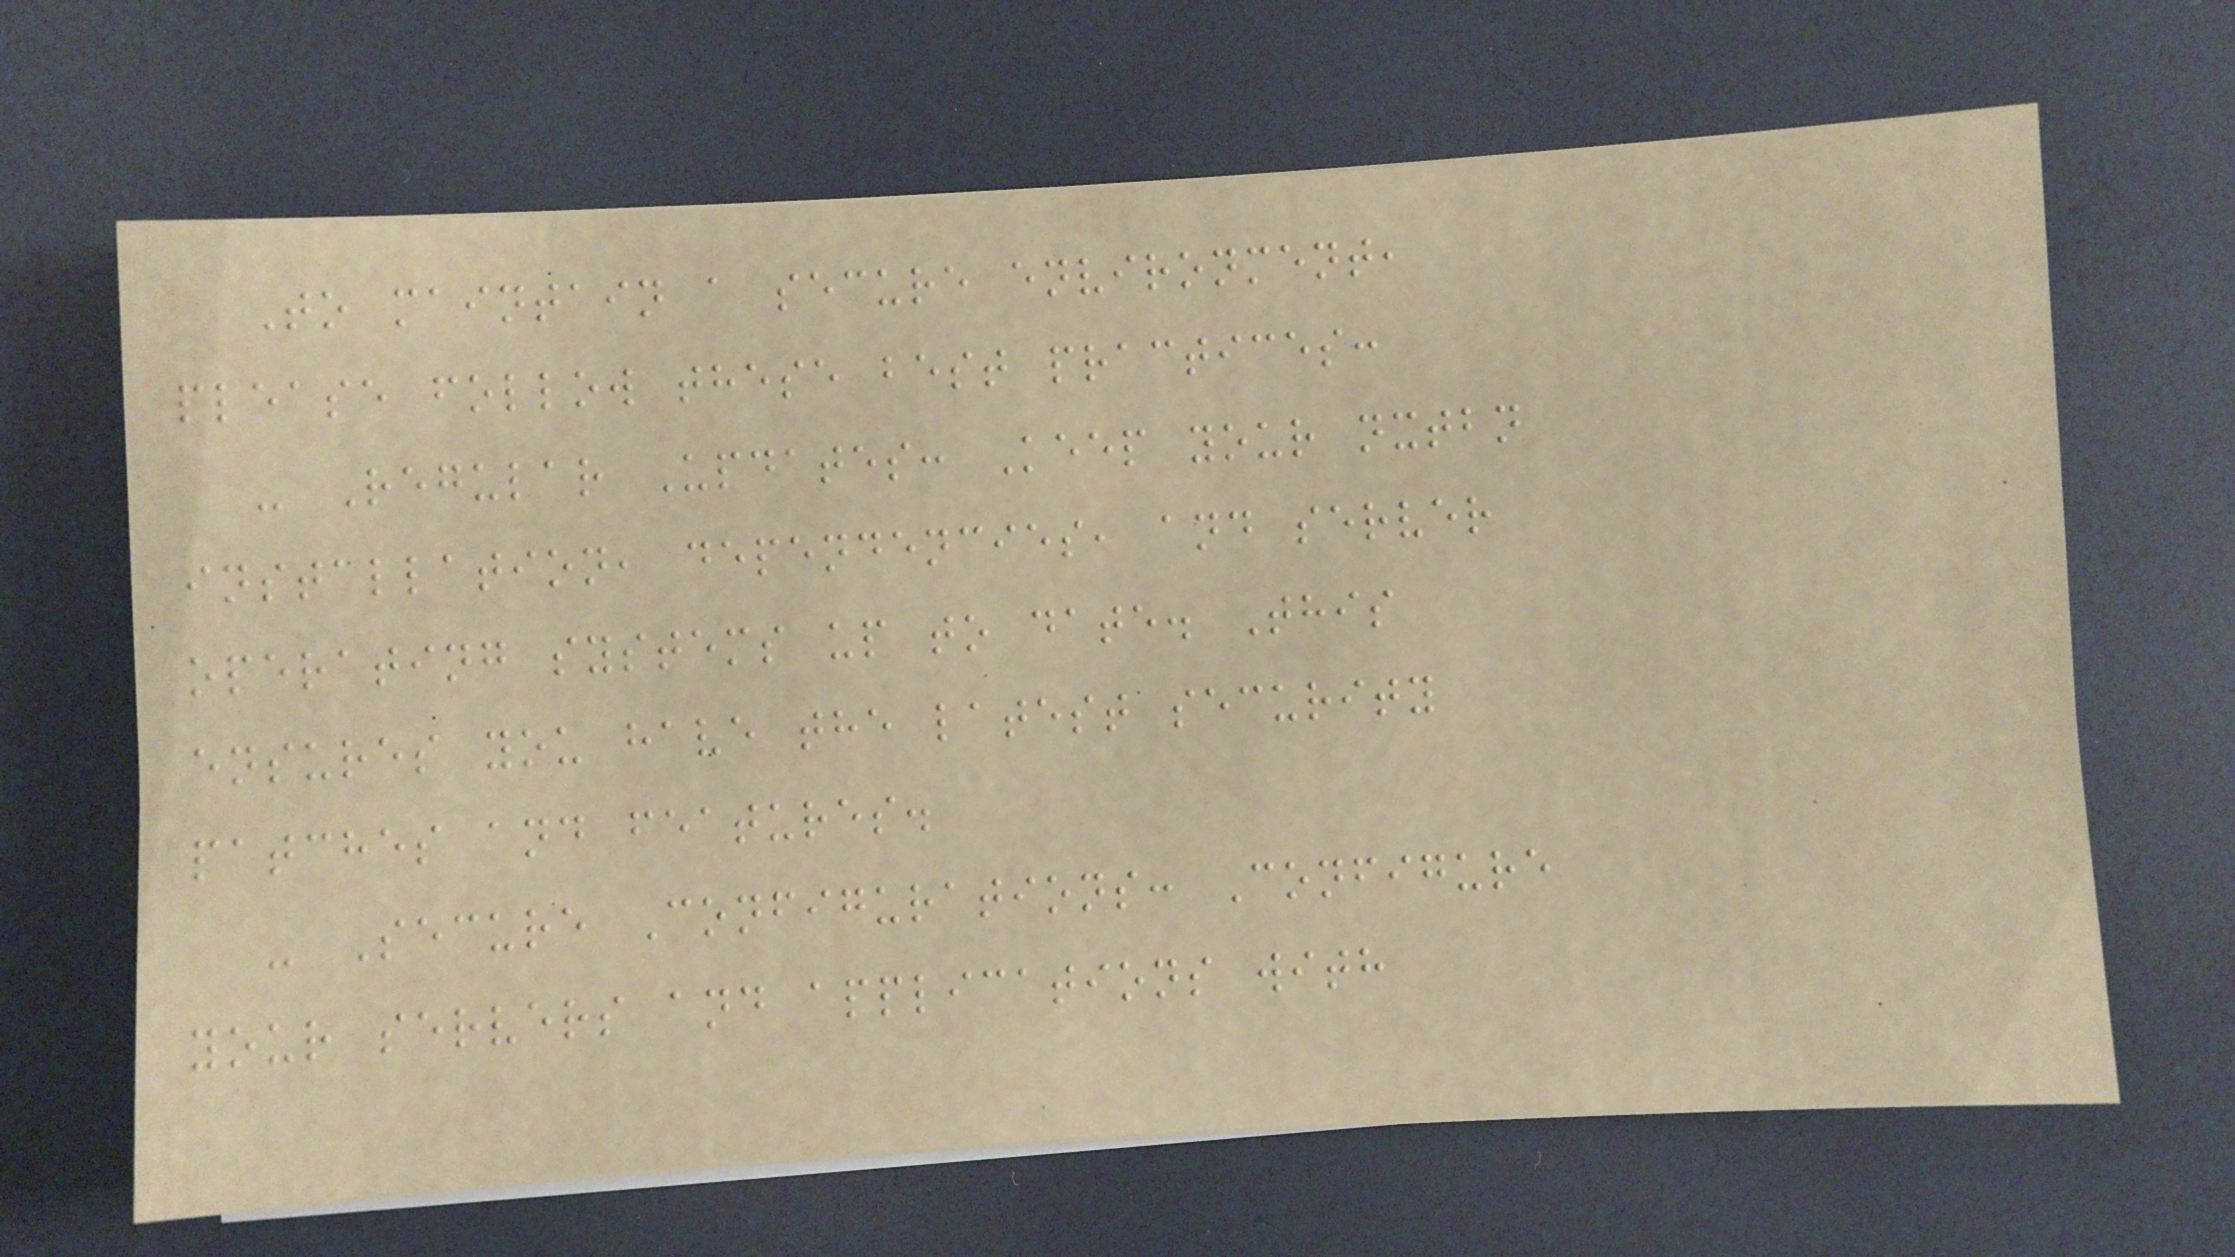To maintain a secure environment,
please follow these best practices:
- Regular Updates: Keep your nxtbn
installation, dependencies, and server
operating systems up to date. This
ensures you have the latest security
patches and features.
- Secure Configurations: Configure
your servers and applications with
